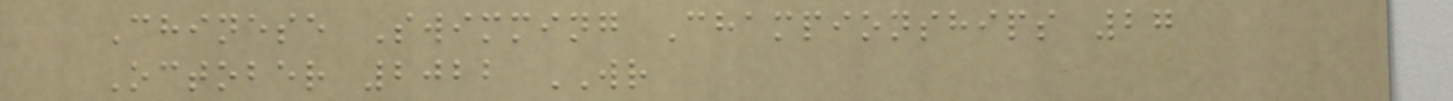Chinese Swimming Championships 27
October 2022 WR
